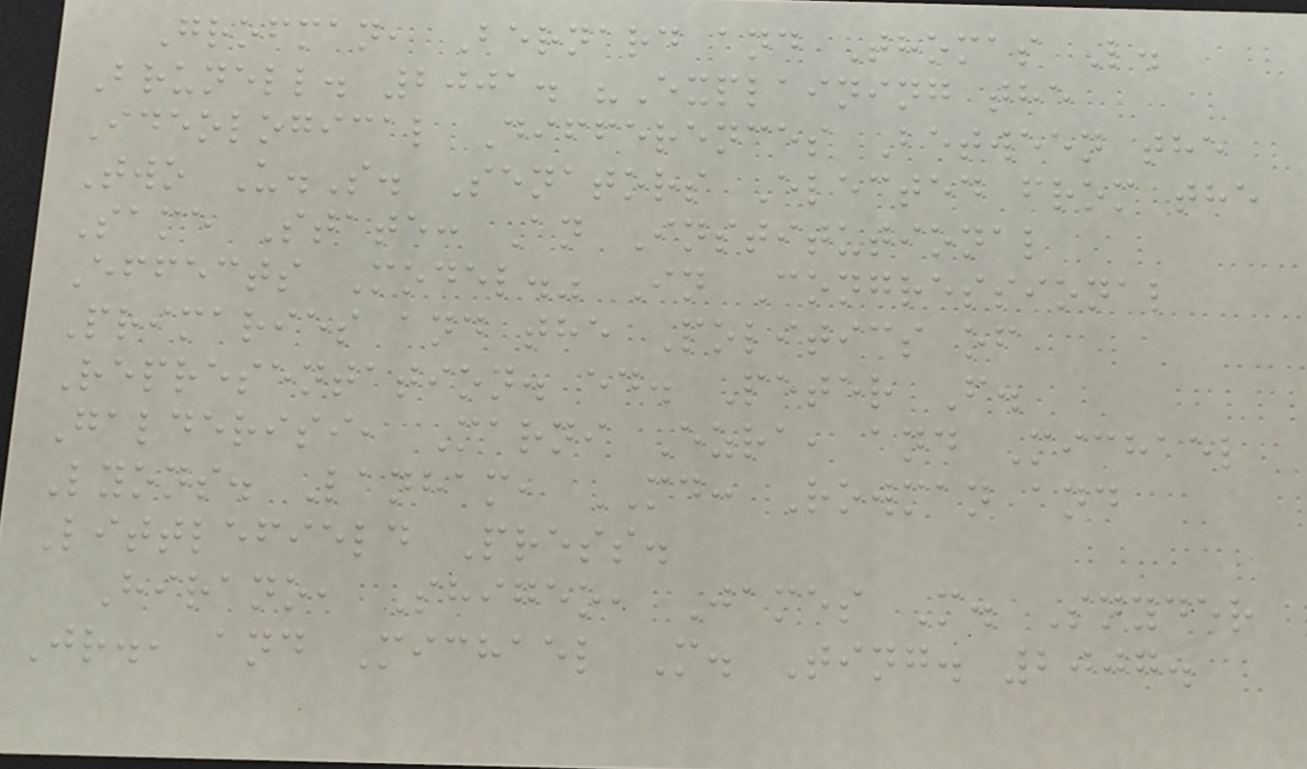Grofman, Bernard and Thomas L.
Brunell. 2001. "Explaining the
Ideological Differences Between the
Two U.S. Senators Elected from the
Same State: An Institutional
Effects Model." In Congressional
Primaries and the Politics of
Representation. ed. Peter F.
Galderisi, Marni Ezra, and Michael
Lyons. Lanham, MD: Rowman and
Littlefield Press.
Hirano, Shigeo, James M. Snyder
Jr., and Michael M. Ting. 2007.
